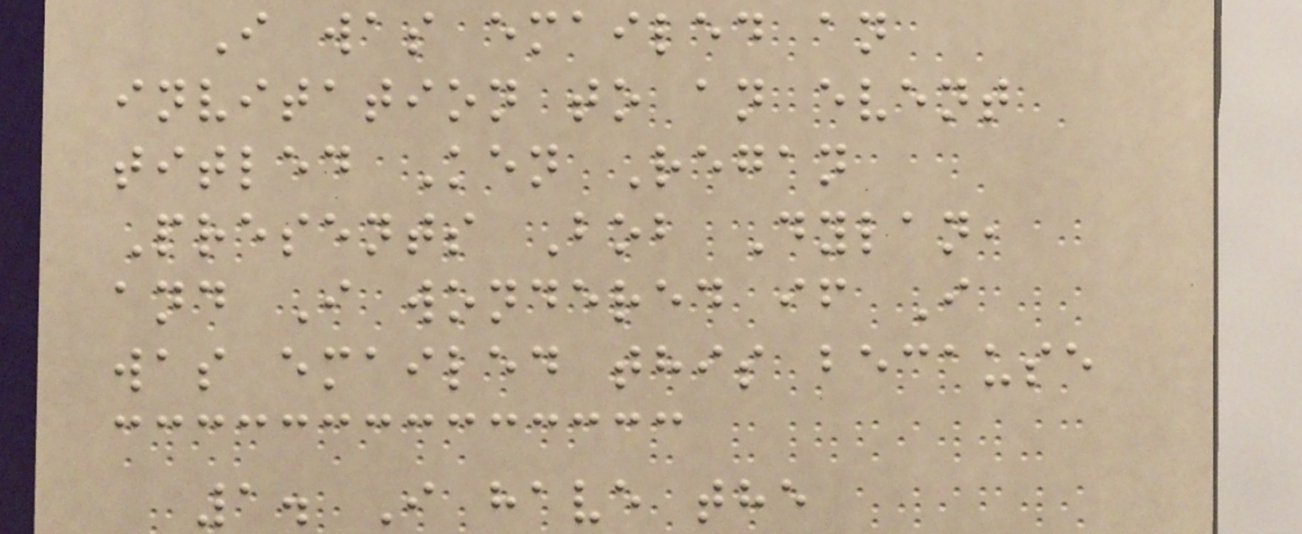I was emailed an
invitation to an event
titled Ken Regan
Presents Bob Dylan,
and I wondered if I
was emailed this because
1. I have the
